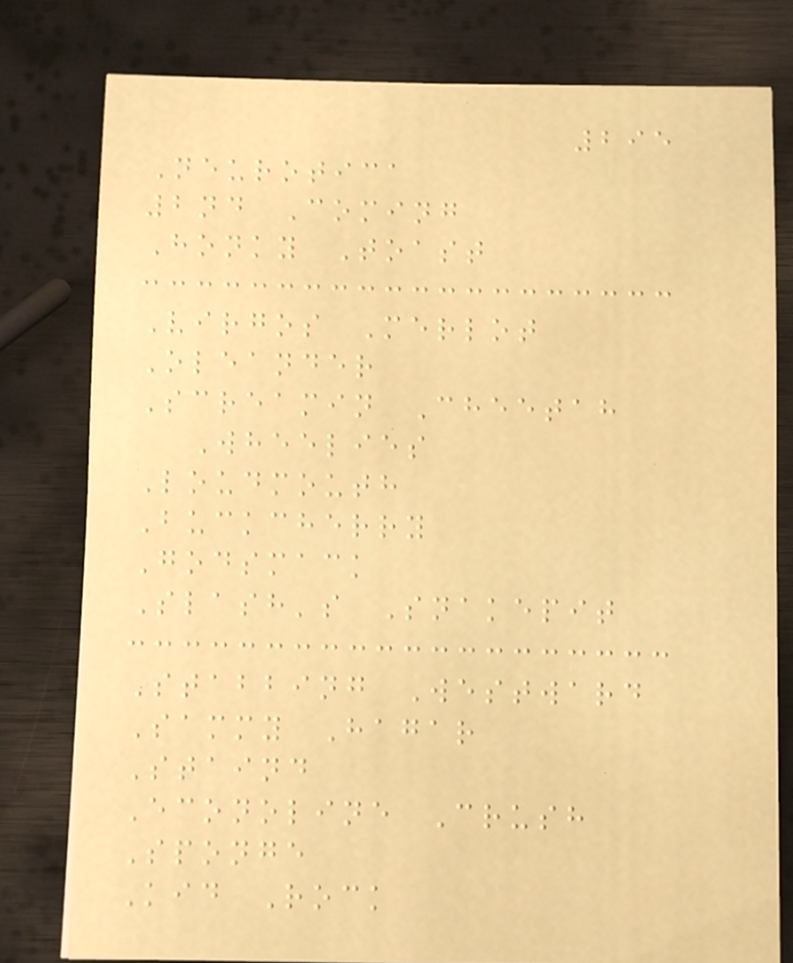295
Neurotica
2nd Coming
Honky Toast
Virgos Merlot
Oleander
Screamin Cheetah
Wheelies
Loudmouth
Buckcherry
Godsmack
Slash's Snakepit
Stabbing Westward
Sammy Hagar
Staind
Econoline Crush
Sponge
Kid Rock
